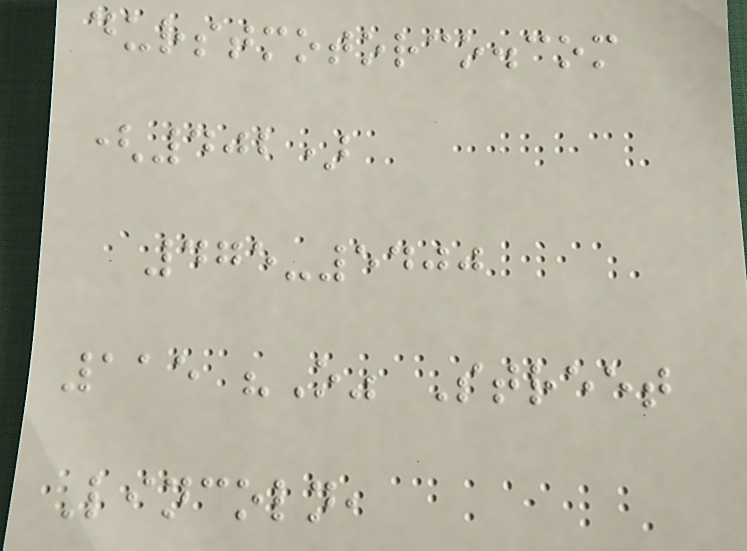durstmotorco.com
(402)
475-5400
115 "O" Street
Lincoln,
